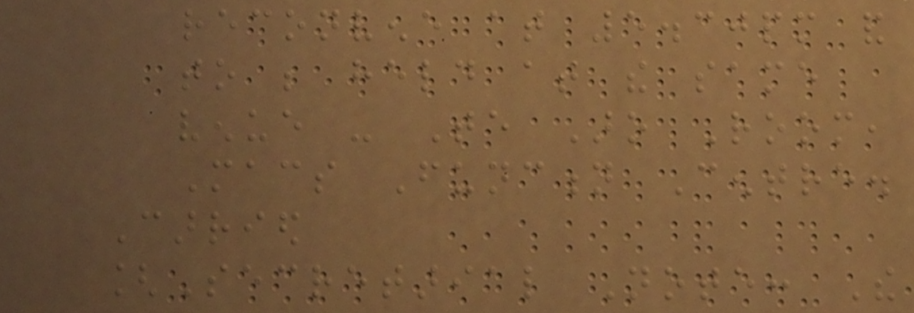reconvene at 5.30pm and
to be held at the same
venue - Te Aro Room,
Macs Function Centre.
Carried
[Secretarial Note: The
